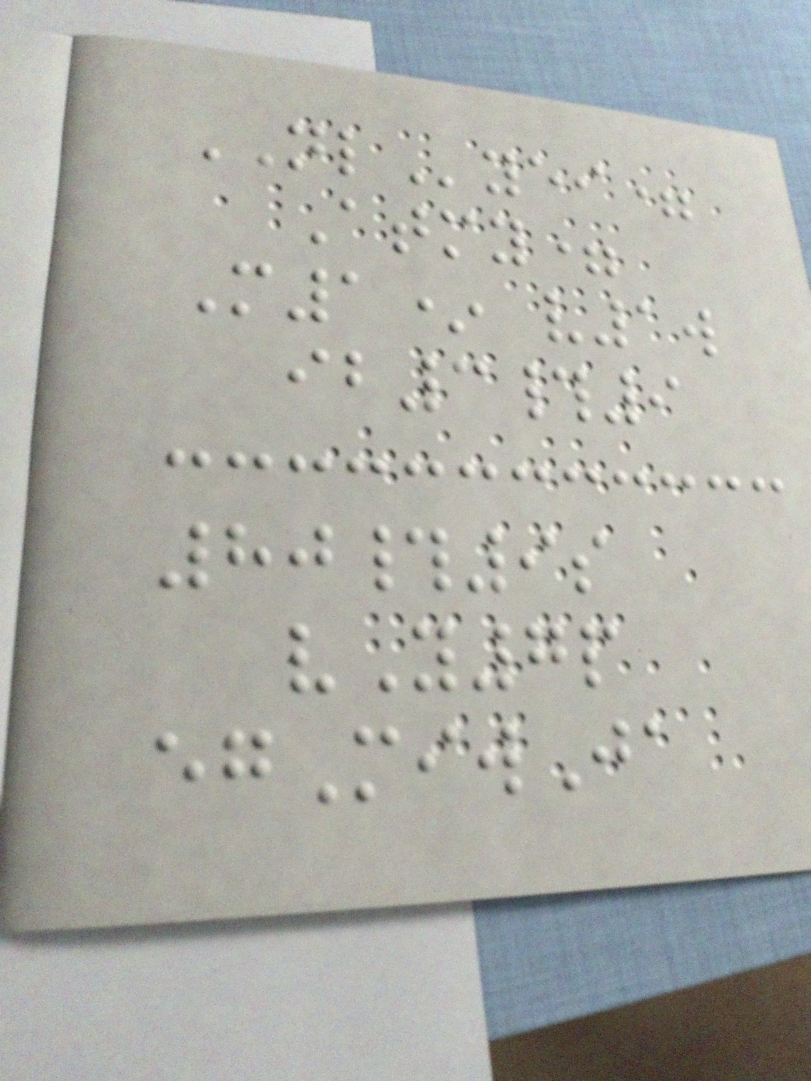NLyei=
Atmy=
M1* v1w
ib3#9
80#9s
vY7p
egMiwJa
